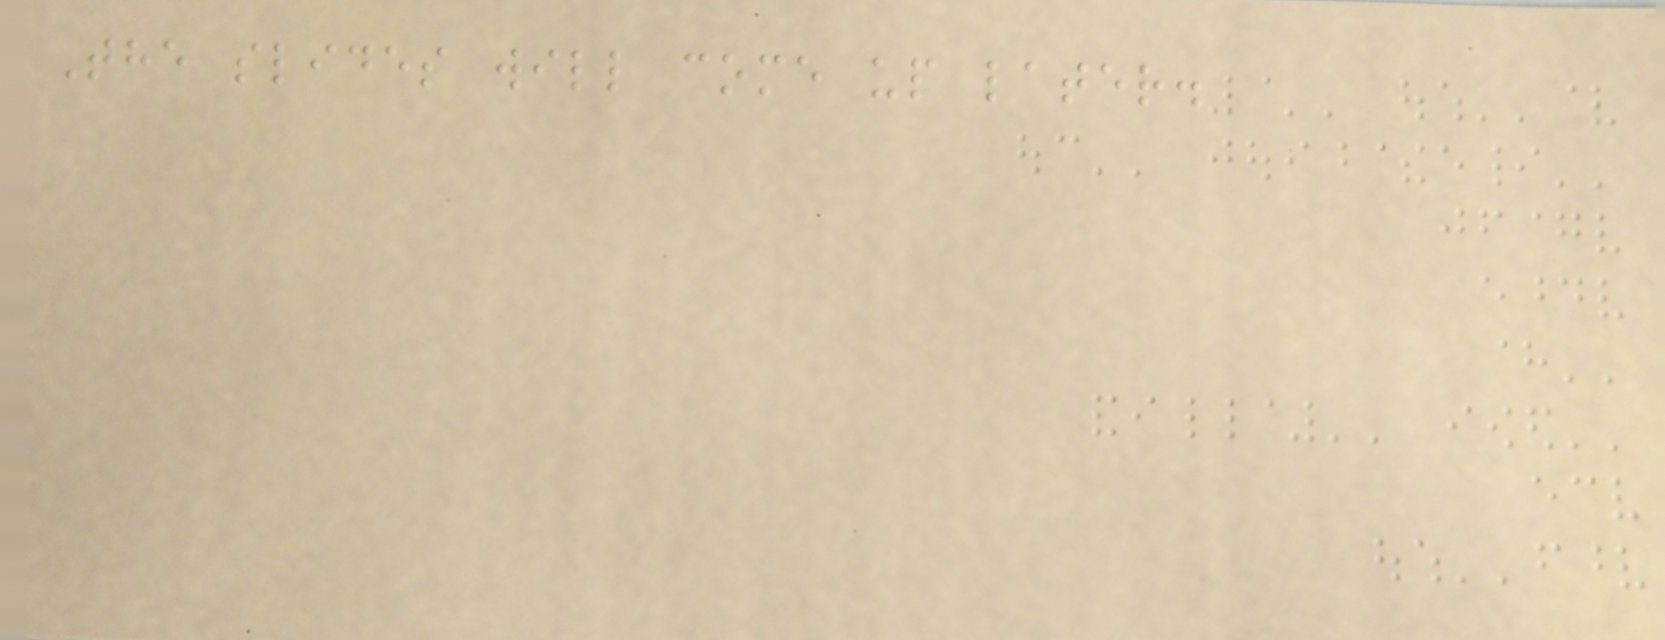The slides will come up later.
